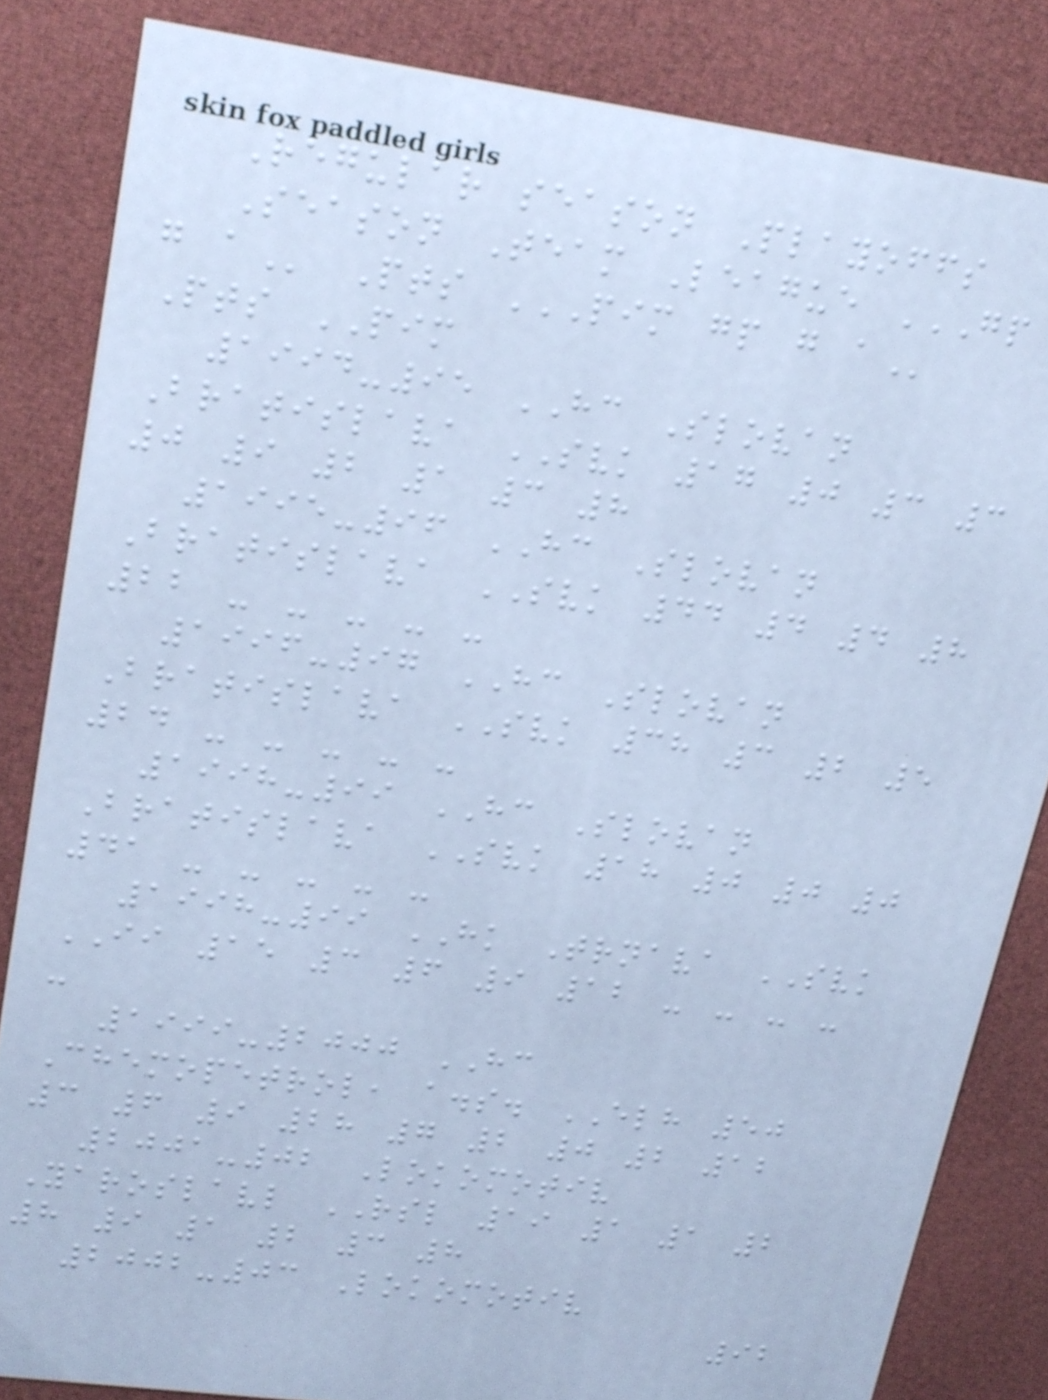Regular season Playoffs
Season Team League GP
G A Pts PIM GP G A
Pts PIM
1994-95 HC Slovan
Bratislava SVK 17 0 3 3
0 9 2 1 3 8
1995-96 HC Slovan
Bratislava SVK 44 4 4 8
22 - - - - -
1996-97 HC Slovan
Bratislava SVK 38 3 2 5
24 - - - - -
1998-99 HC Slovan
Bratislava SVK 18 0 0 0
41 - - - - -
1998-99 HK Trnava SVK
II 15 3 6 9 12 - - - -
-
1999-2000 HC
Chemopetrol, a.s. ELH 50
3 6 9 28 7 2 0 2 12
2001-02 Lokomotiv
Yaroslavl RSL 19 1 1 2
8 9 1 2 3 8
2002-03 Lokomotiv
92
